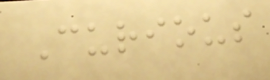Curious
